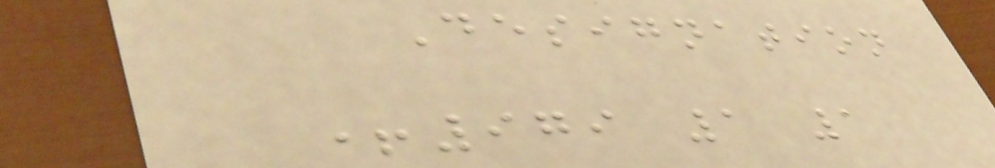Designation
+979 1 1
